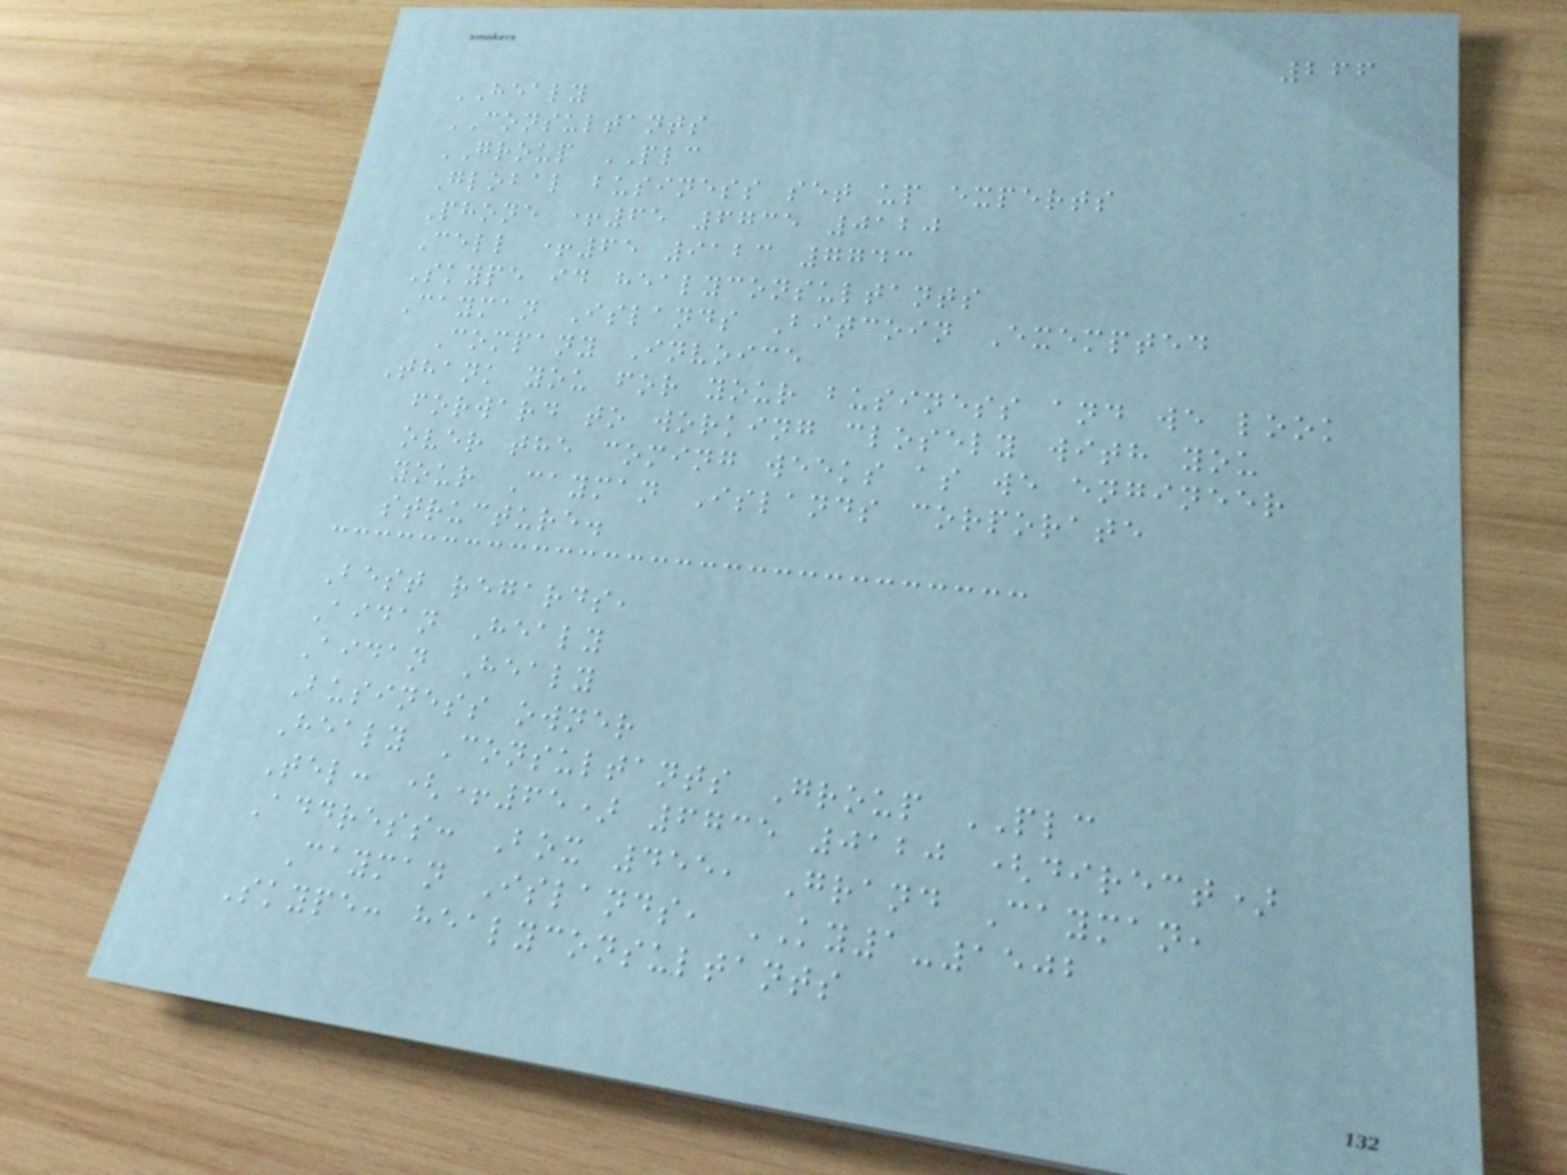266
HEALY
CONSULTANTS
GROUP PLC
Global business set up experts
Phone +65 6735 0120
Cell +65 9123 7743
Skype id healyconsultants
Cayman Islands Bitcoin Exempted
Company Invoice
Thank you for your business and we look
forward to working closely with you
over the coming weeks as we engineer
your Cayman Islands corporate
structure.
Best regards,
Aidan Healy
Aidan Healy
Business owner
Healy Consultants Group PLC
Tel: (+65) 6735 0120 (direct)
Address: Box 455, Grand Cayman,
Cayman Islands, KY1-1502
Skype: healyconsultants
